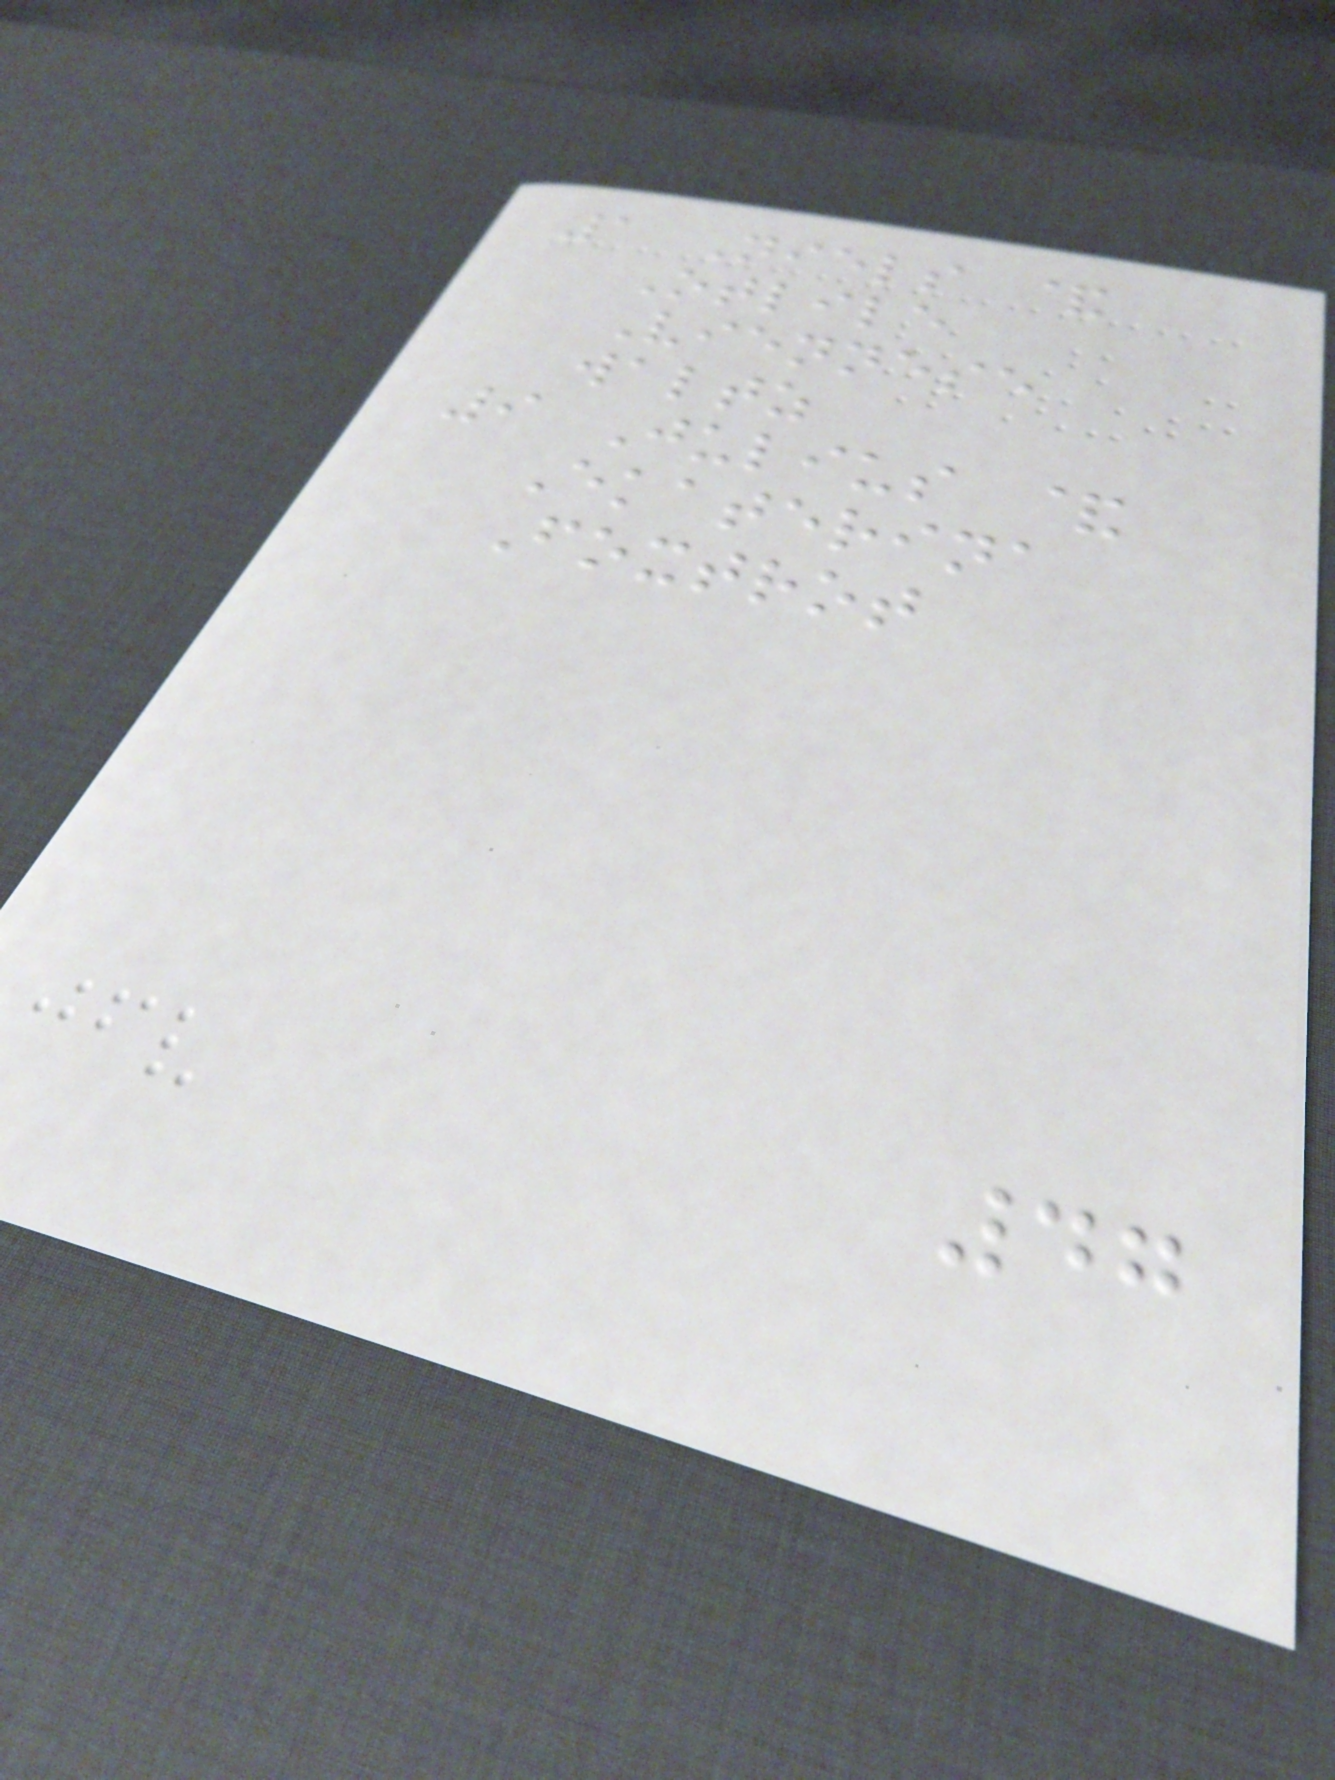1 Niels &
Otlile
Viennese
waltz
9 Julius &
Ekaterina
Foxtrot
47
